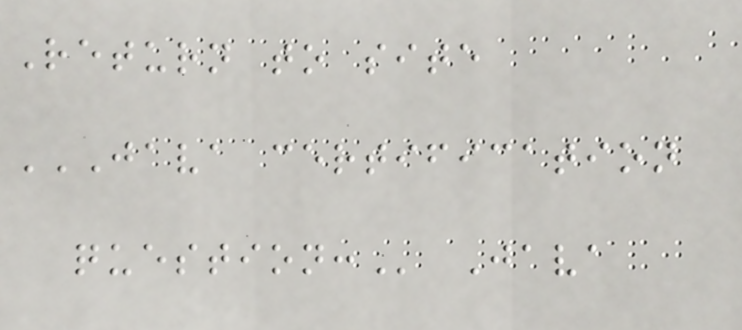Return to site
JAVA CERTIFICATION
QUESTION: Java
